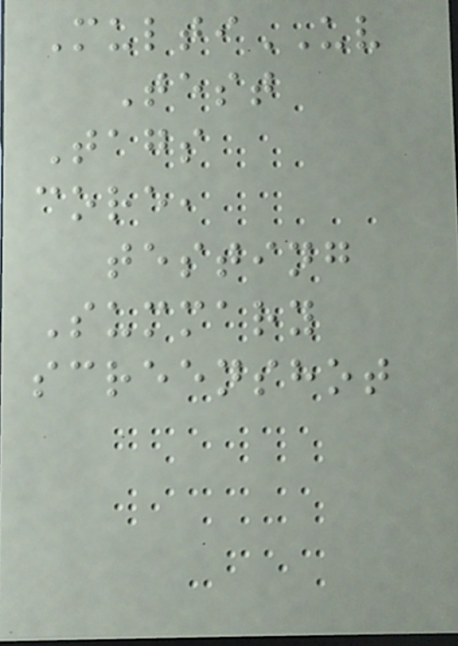MultiUV
Test
Tags
core,
testing
Summary
screenshot
